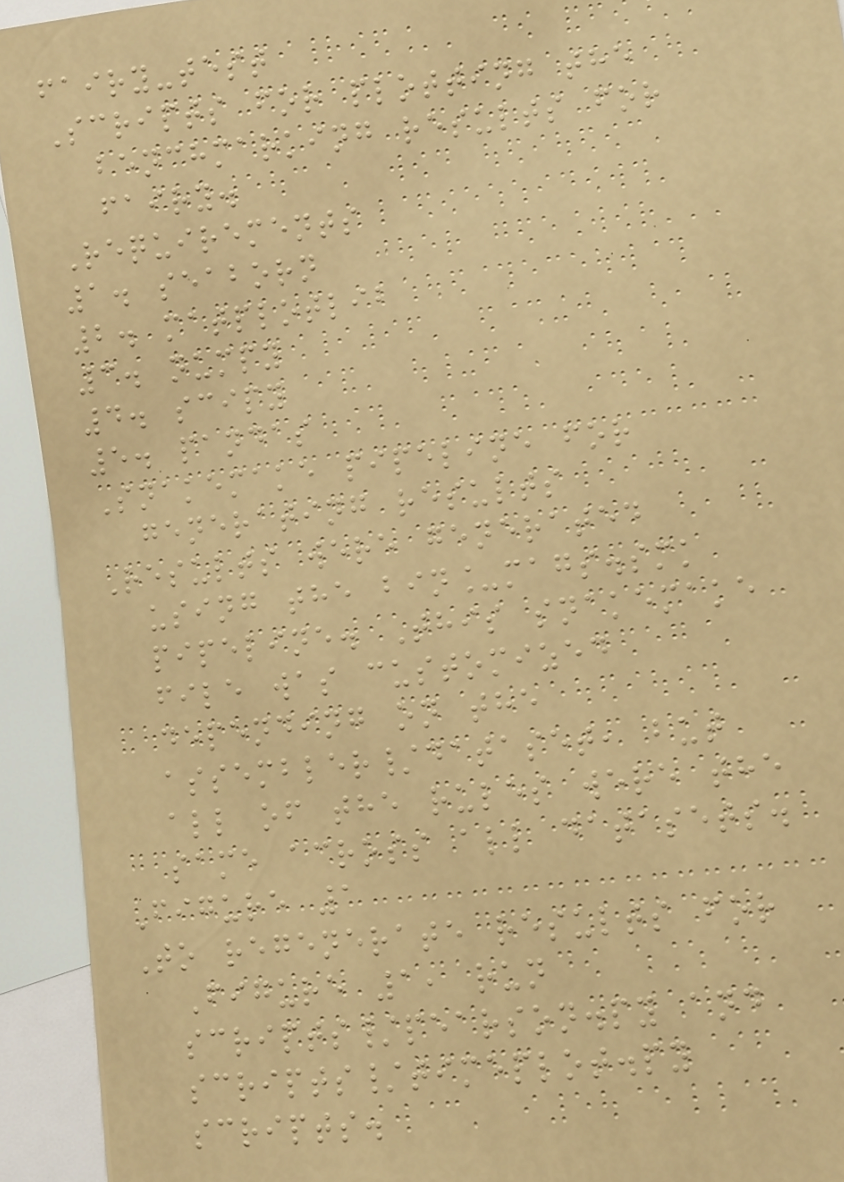fairy-test
Scripts for plotting the
benchmarking results for
fairy.
Requirements
1. seaborn
2. matplotlib
3. numpy
4. scipy
5. pandas
Snakemake pipeline for
generating results
Results were generated
using the bin_mags.smk
pipeline. This snakemake
file was customized
depending on the
assembler/dataset, but
all of the rules were the
same across all datasets.
Figure 1
To regenerate results for
Figure 1, run
scripts/pearson.py and
scripts/timeplot.py
scripts.
